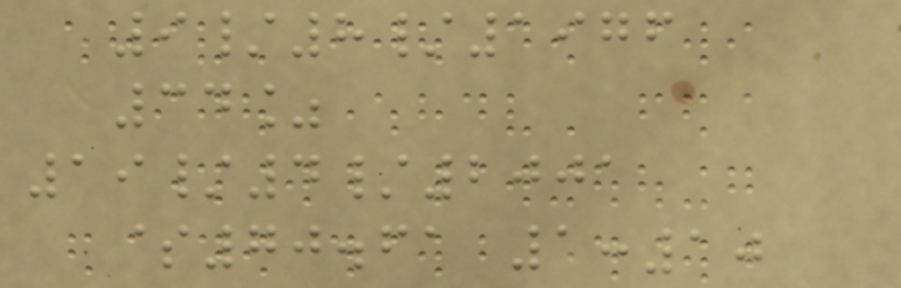9/8/1976
34%
19/4/2001
$70.61 1:10
